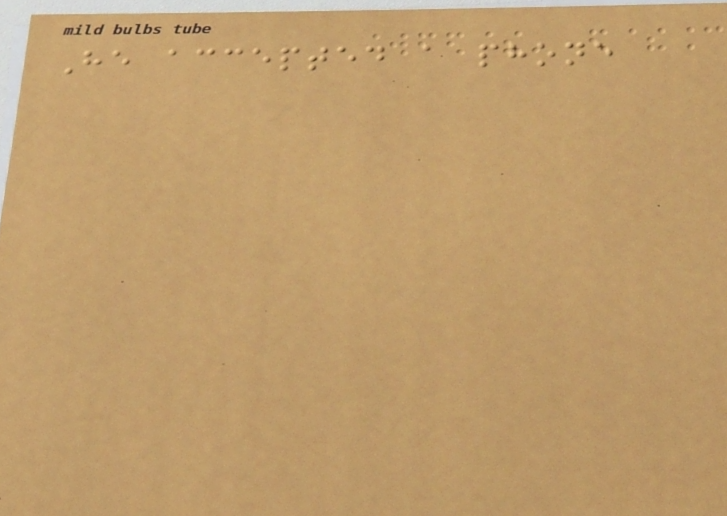He accepted a phone
